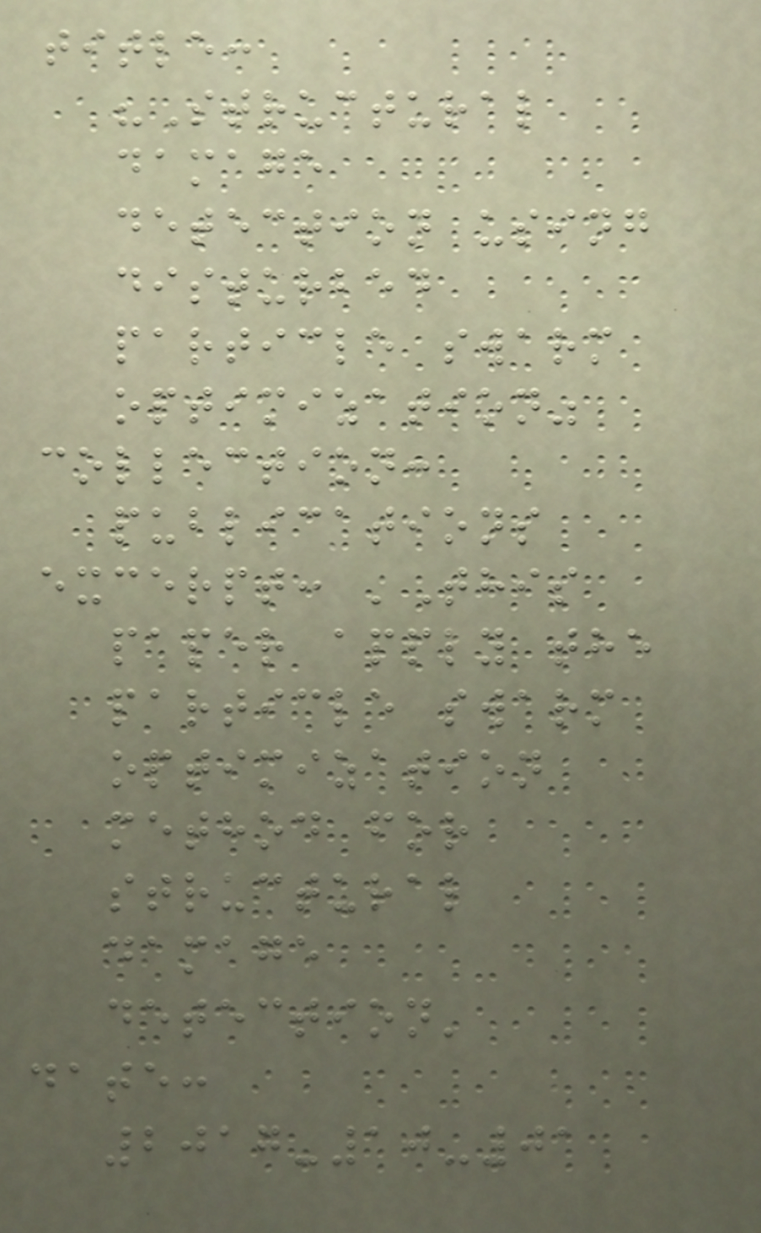title:
"Structural
damage
detection using
disturbed
particle swarm
optimization"
collection:
publications
excerpt: 'This
paper apply the
particle swarm
optimization
method for
structural
damage
detection'
date:
2017-10-01
